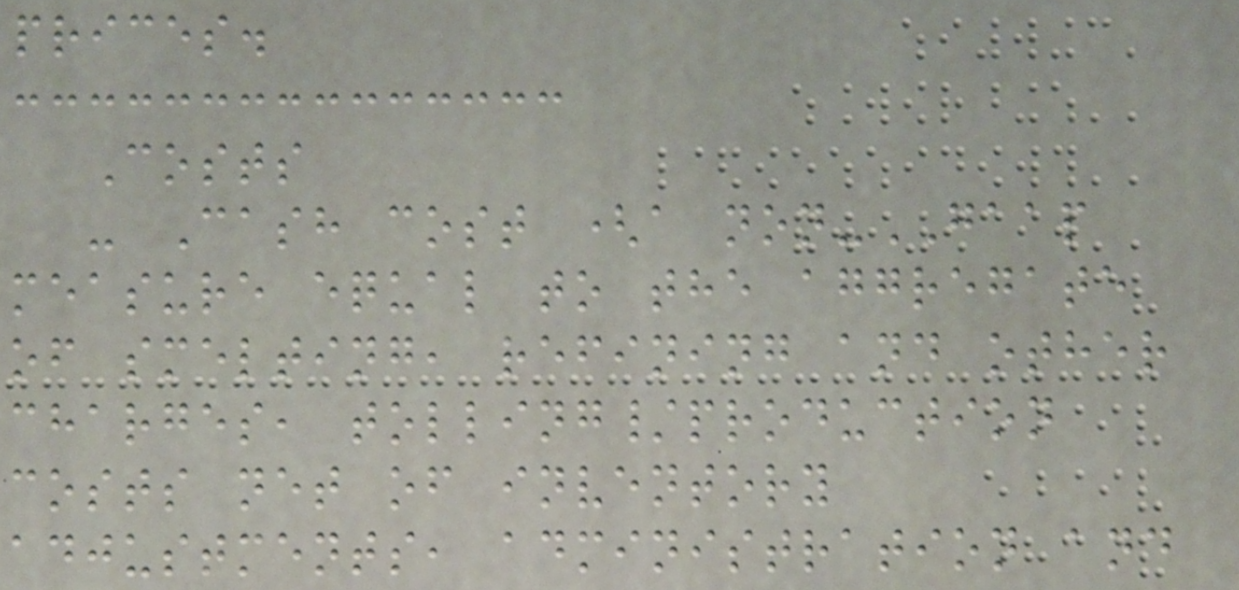prices.
Costs
- Cash cost (a non-GAAP
measure equal to the aggregate
of smelting, refining and other
charges, tolling/production
costs net of inventory
adjustments, administration and
